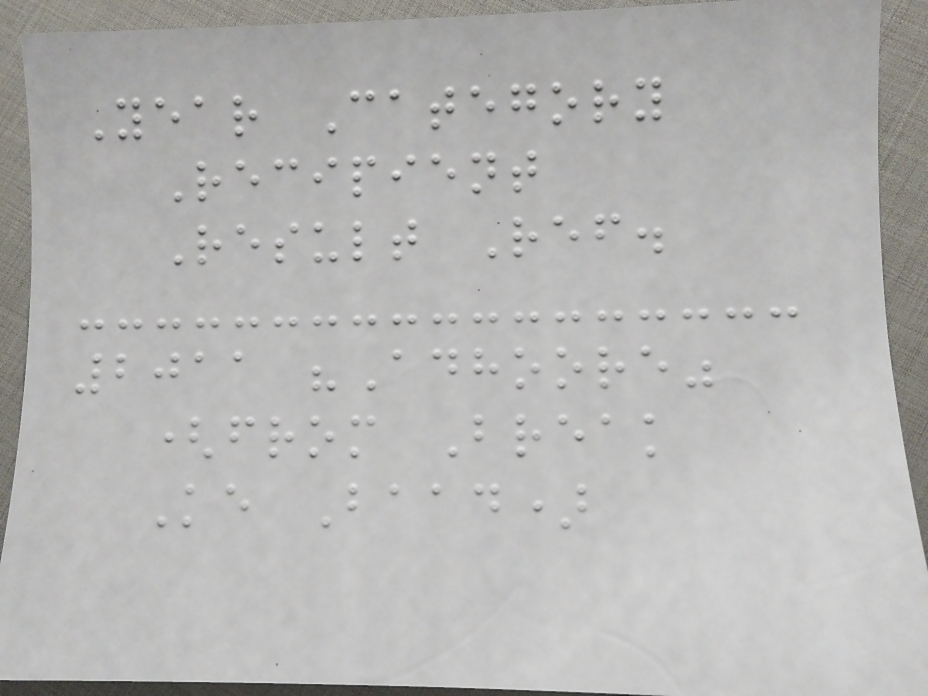Year Category
Recipient
Result Ref.
2011 "Adhoore"
(from Break
Ke Baad)
